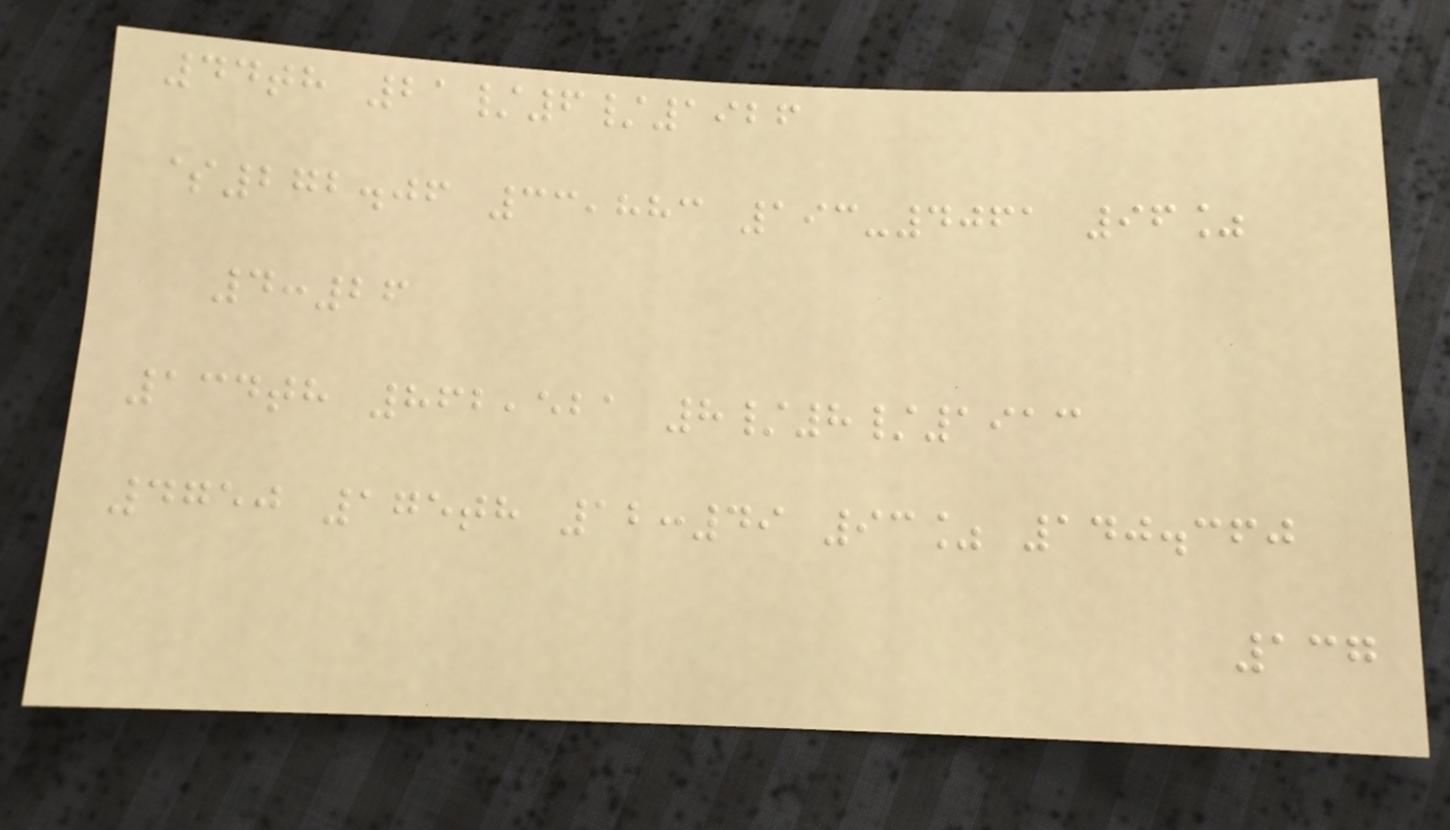44th 21/6/1926
$272.06 33,883 193-4061 96%
4:26
134th 862,521 8/8/1913
4750 175th 12:49 93% 140.360
137
